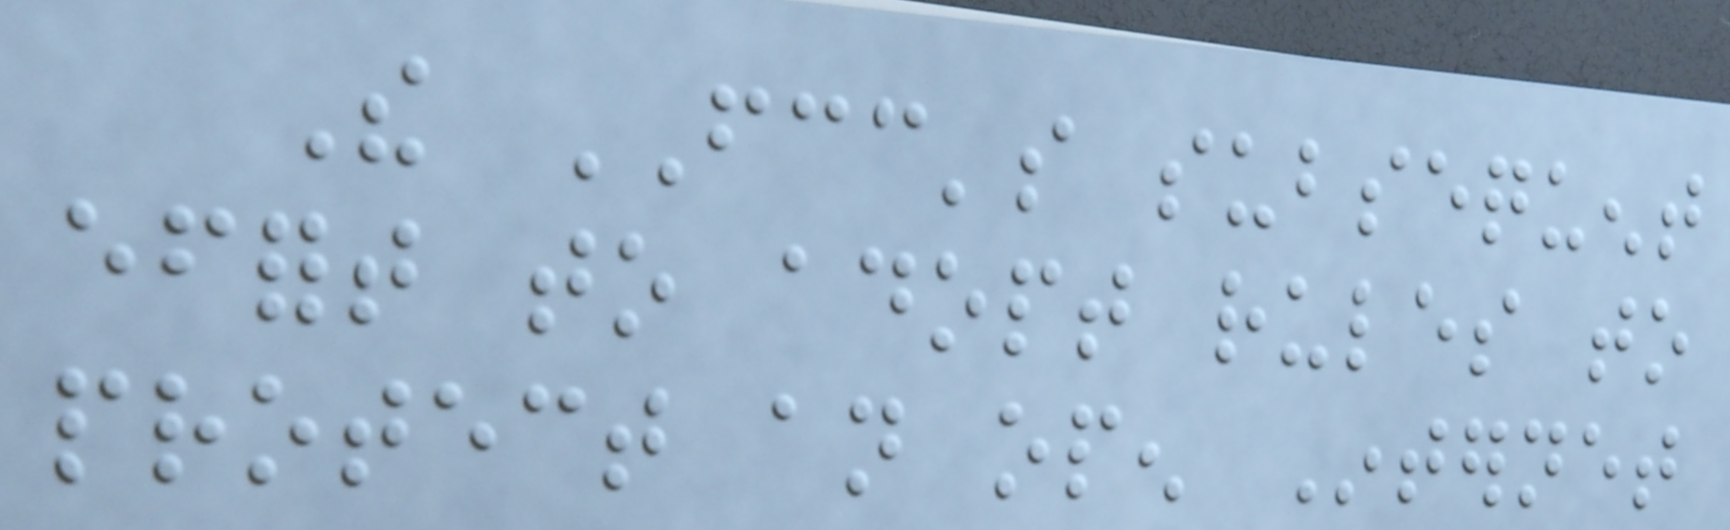The FCC's subsequent
effort to adopt rules to
protect an open Internet
